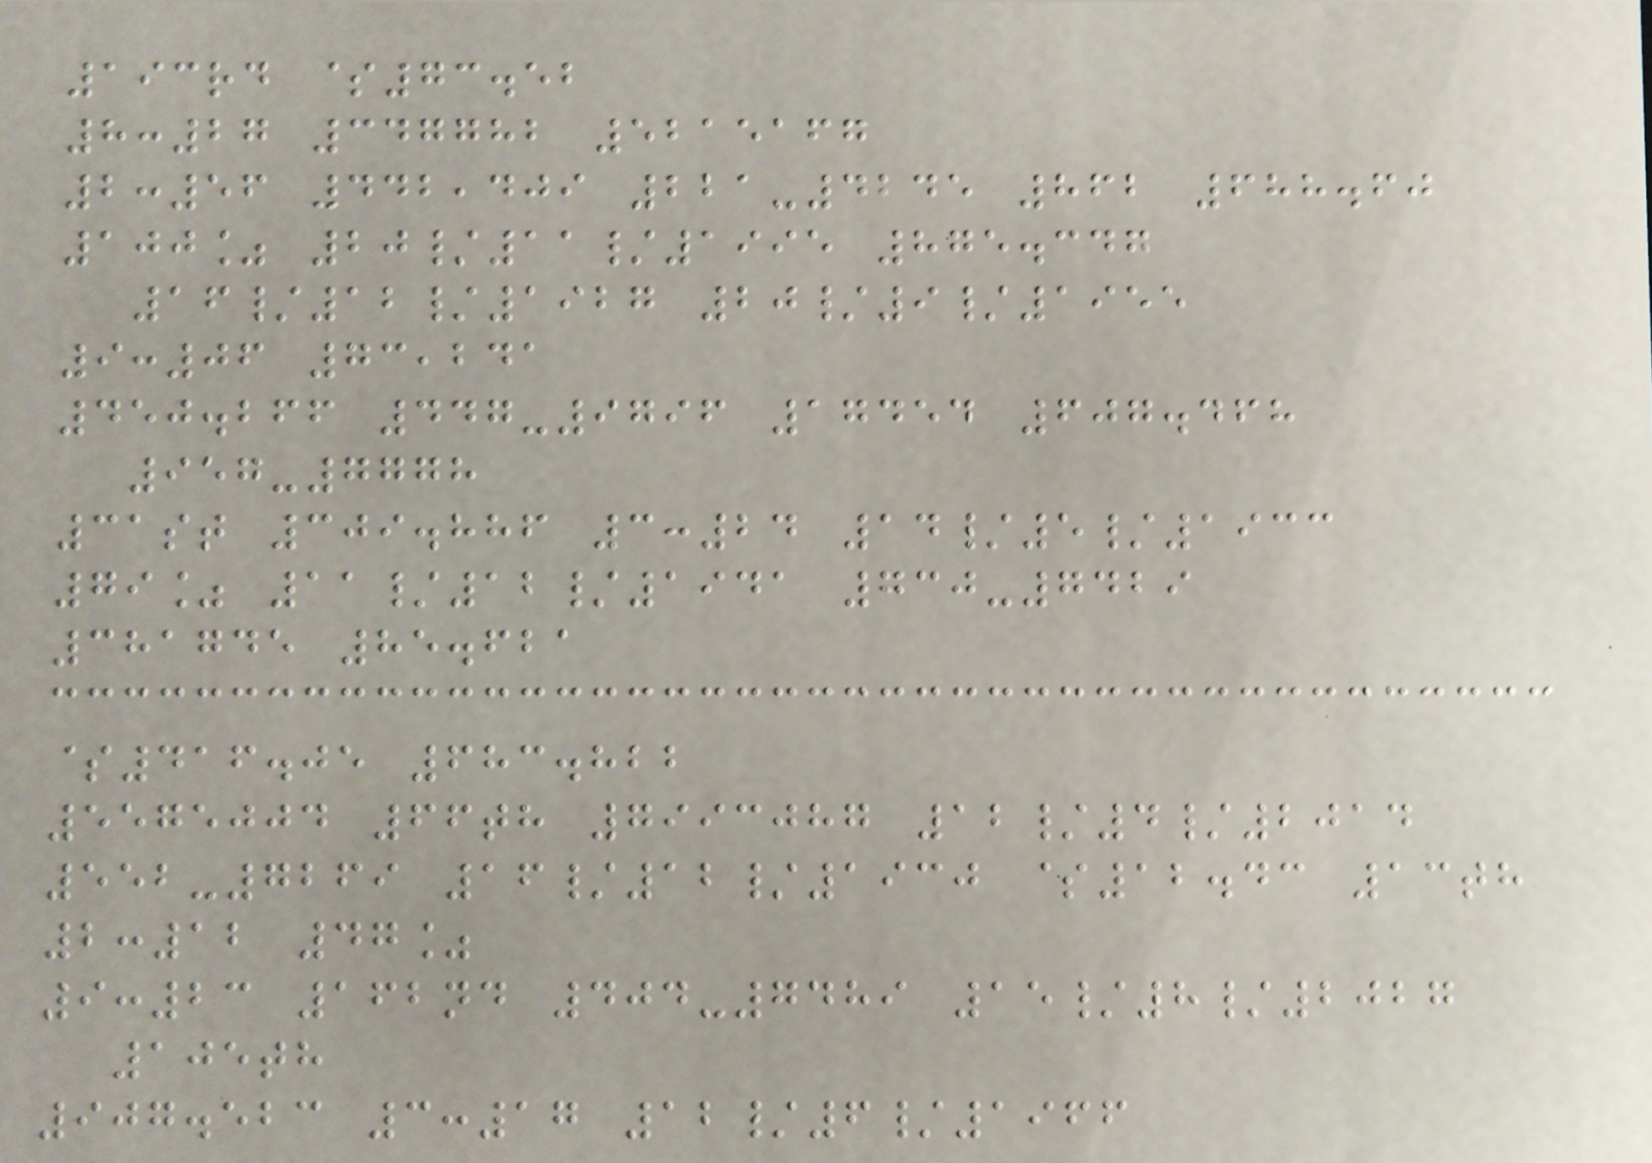193rd $73.52
8:27 347782 5215167
2:56 442,409 221-4245 862 688.60
100% 20/11/1995 875.347
16/12/1927 20/9/1955
9:06 73,241
450.266 447-9796 17454 607.468
957-7778
31st 309.886 3:24 14/5/1933
79% 11/12/1941 730-7429
381745 85.621
$416.05 683.822
5575004 66th 7993087 12/4/2014
552-7269 16/12/1930 $12.43 13th
2:12 47%
9:23 162nd 404-7489 15/8/2027
105th
907.523 3:17 12/6/1966
